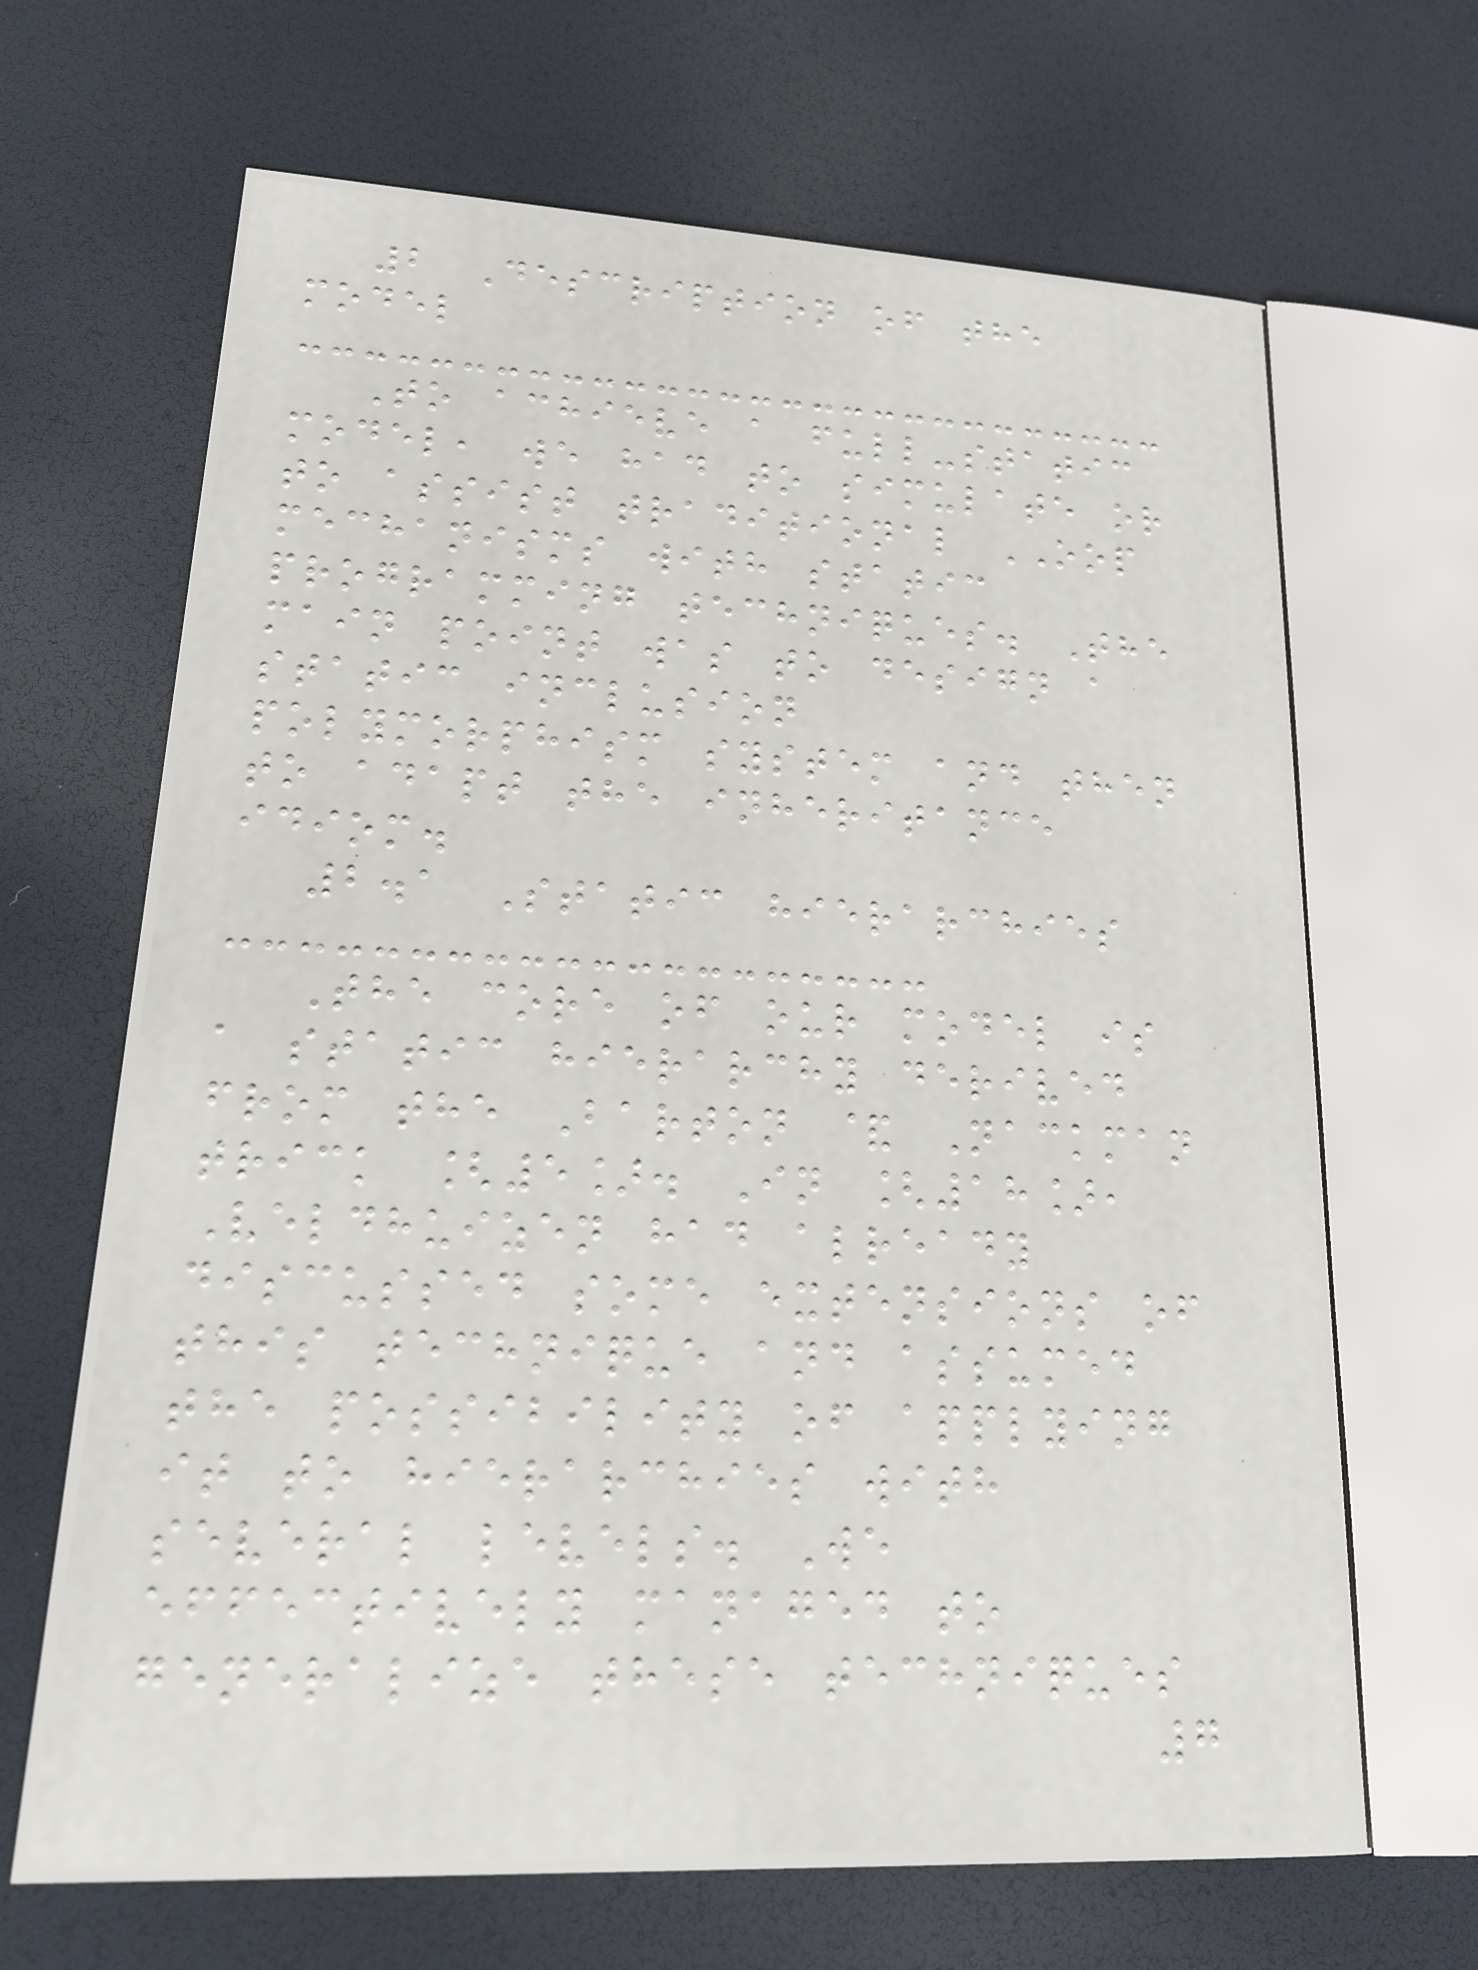2 Description of the
model
To achieve a full-static
model, we had to simulate or
to assist traditional OOP
mechanisms with static
programming techniques. The
main point was to design a
static inclusion
polymorphism system and then
to adapt the inheritance
idiom.
2.1 Static hierarchies
The core of our model is
a static hierarchy derived
from the Barton & Nackman
trick [5]. In [18],
Veldhuizen had already
discussed some extensions of
this technique and assumed
the possibility of applying
it to hierarchies with
several levels. We
effectively managed to
generalize these techniques
7
